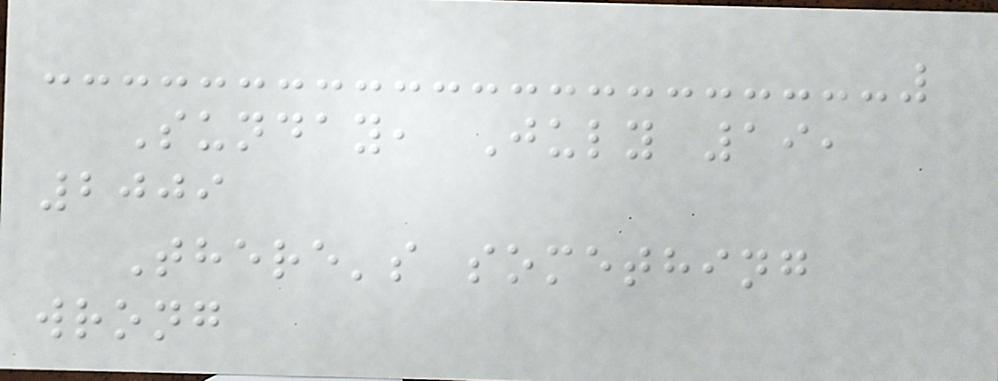Sunday, July 19,
2009
There's something
wrong
